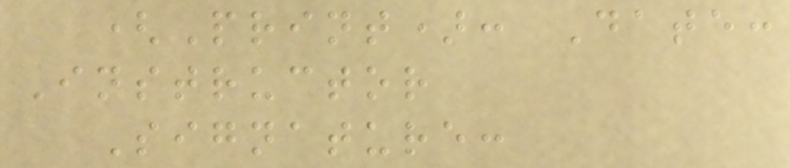(Print): Date:
Instructor
Signature:
